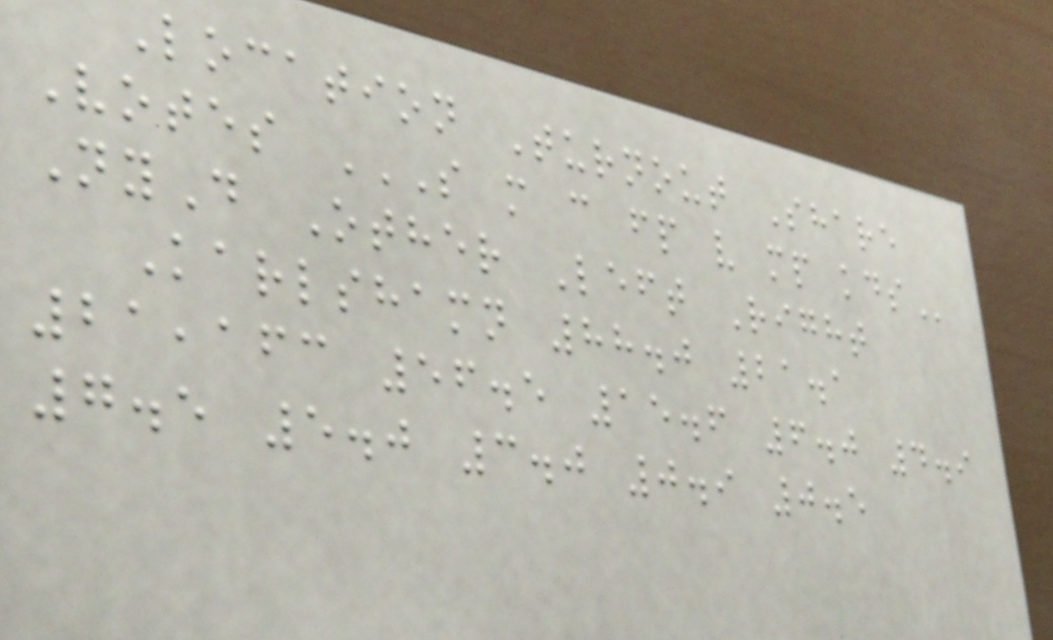Location Turnout Share
Votes S M C FP V MP KDS
NyD Other Left Right
Karlshamn 88.0 21.1
21,163 56.5 15.6 6.0 4.9
7.5 5.0 3.0 0.9 0.5
